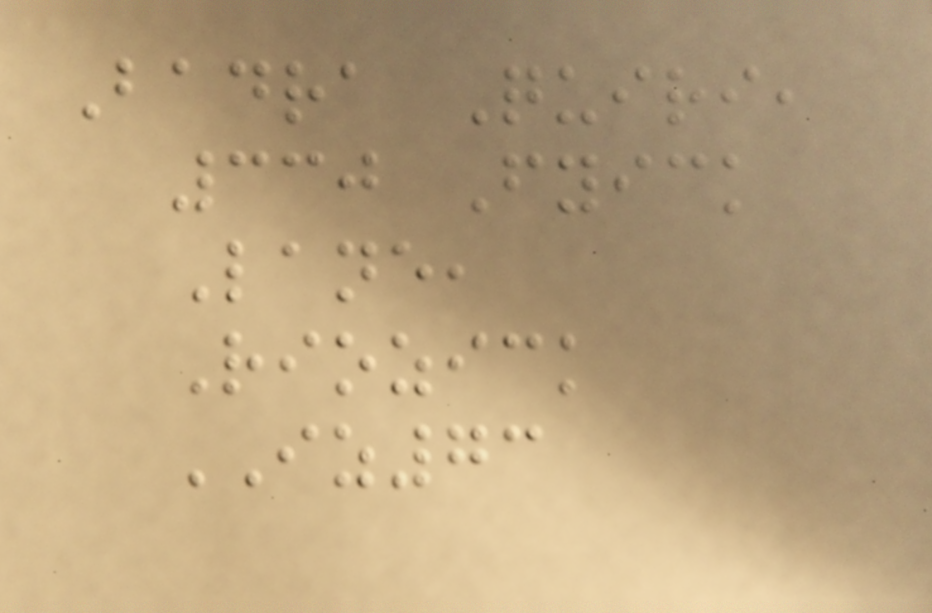Badra Quiri,
330 Fyick
Lane,
Riozick
IZ73
